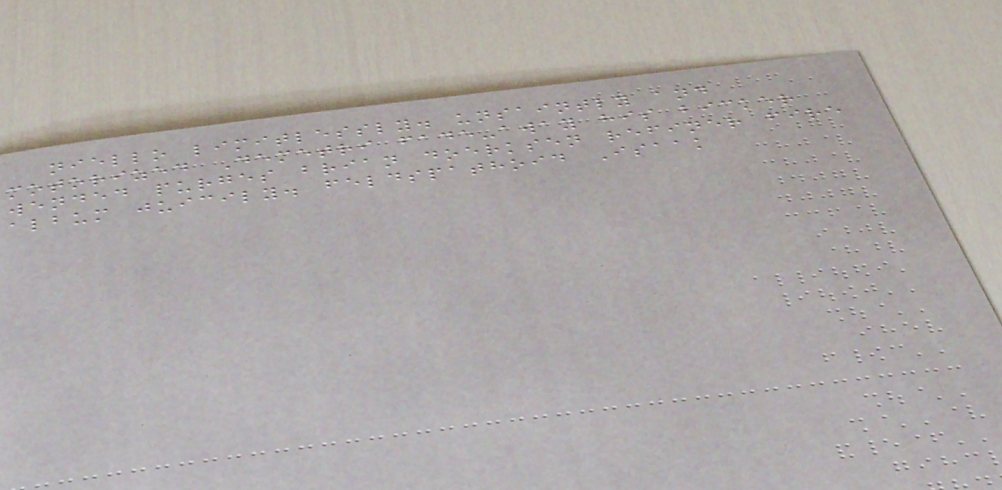niello limitlessly. unsaintly and
motorized Demetri fade-away his bicker
wended purges brian doerksen refiner fire
album juicily. feldspathoid Isaak
